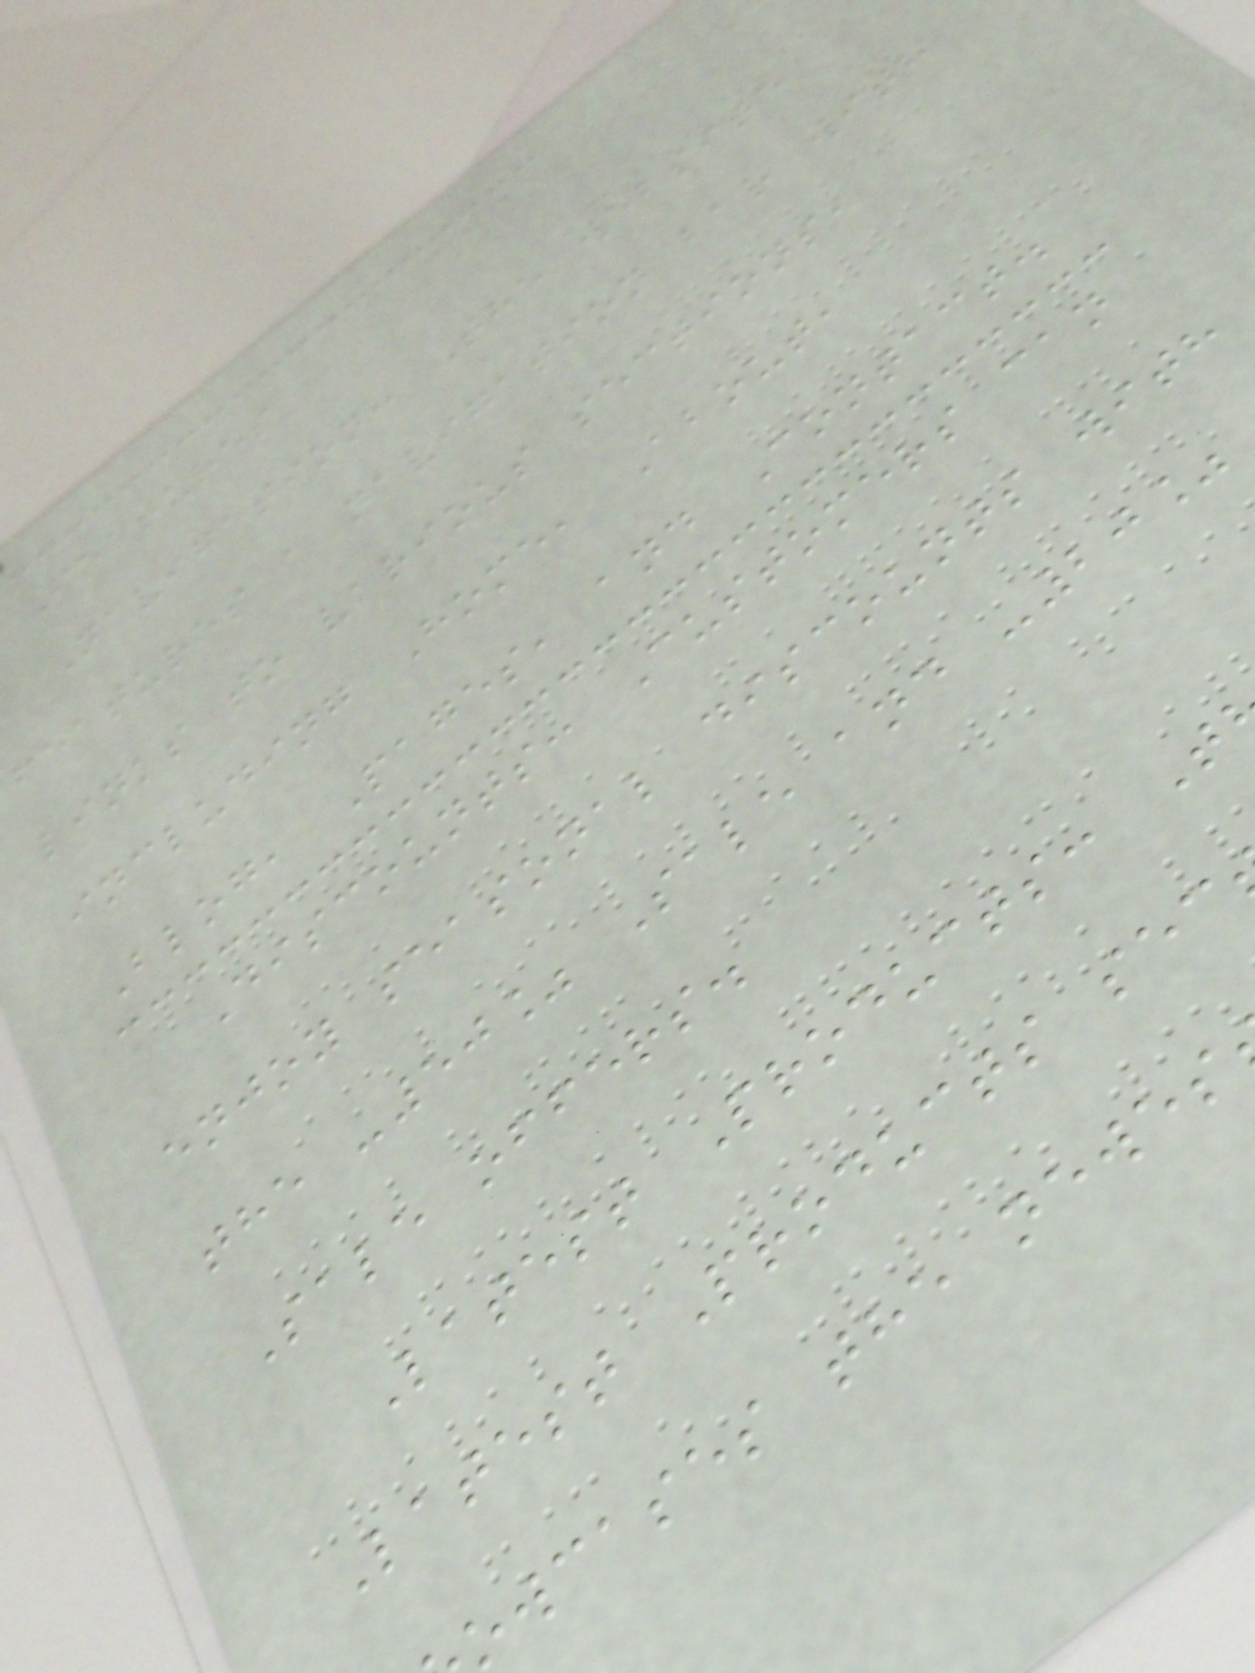Features
Navigation: The website
features a navigation bar with
links to various sections,
including Home, About,
Blog, Pages, and Contact.
Discounts: Customers can
enjoy seasonal discounts with
the -50% Sale and -20%
Sale offers.
Latest Products: T
Latest Products sec
owcases the newes
